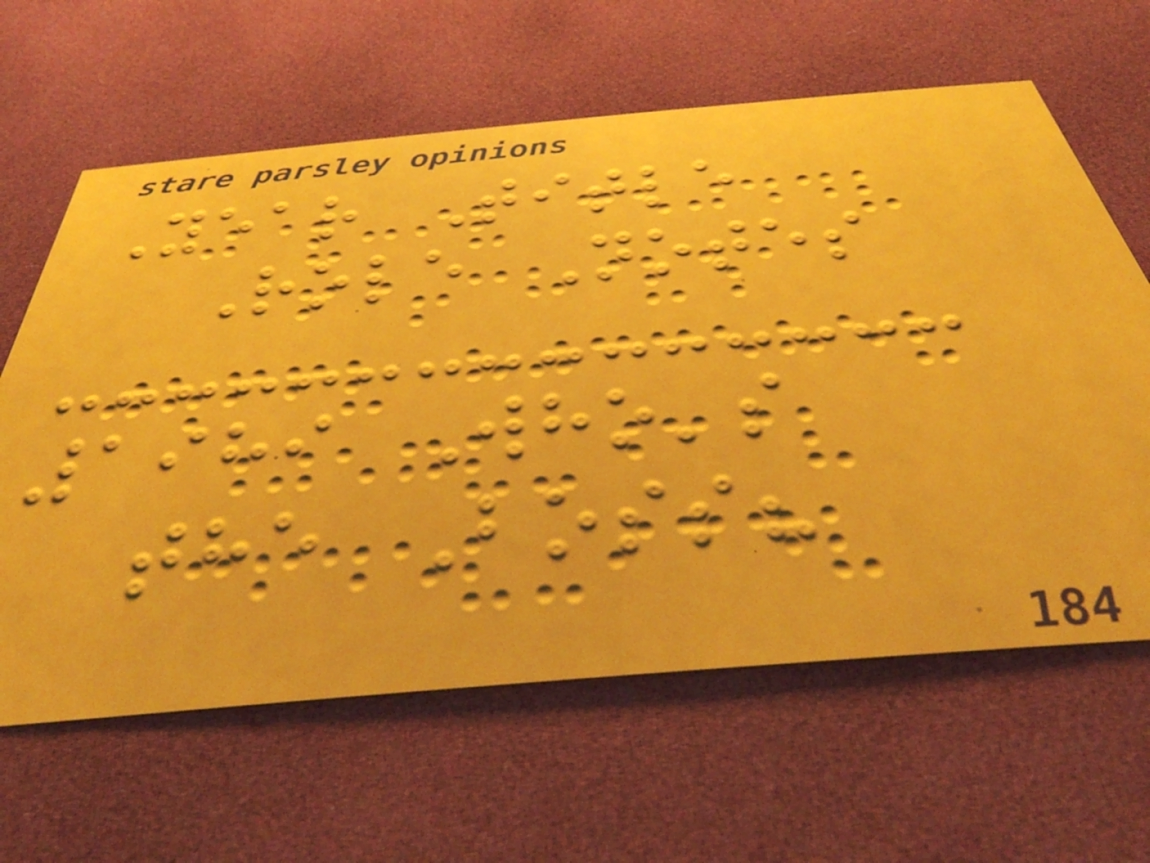Year Title
Role Notes
1989 Who's
the Boss?
